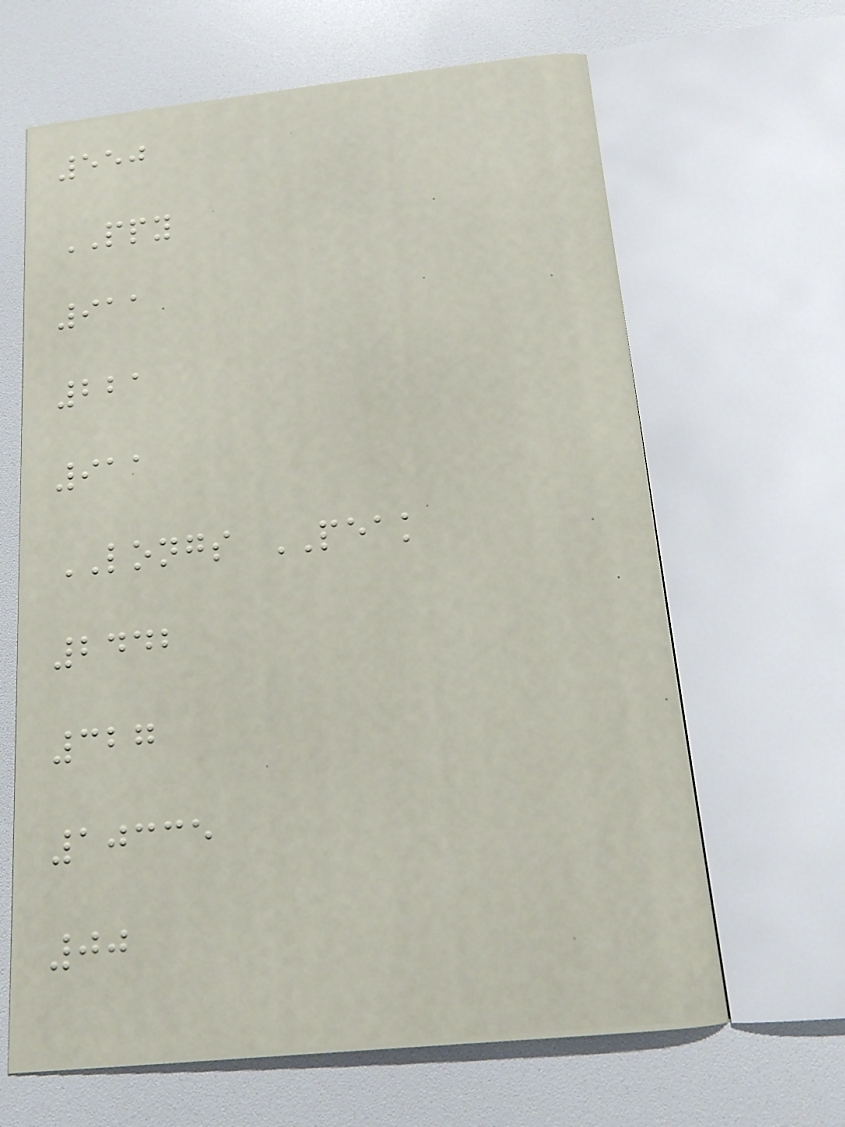550
PPY
911
221
911
LONGS PEAK
2442
327
10335
00
